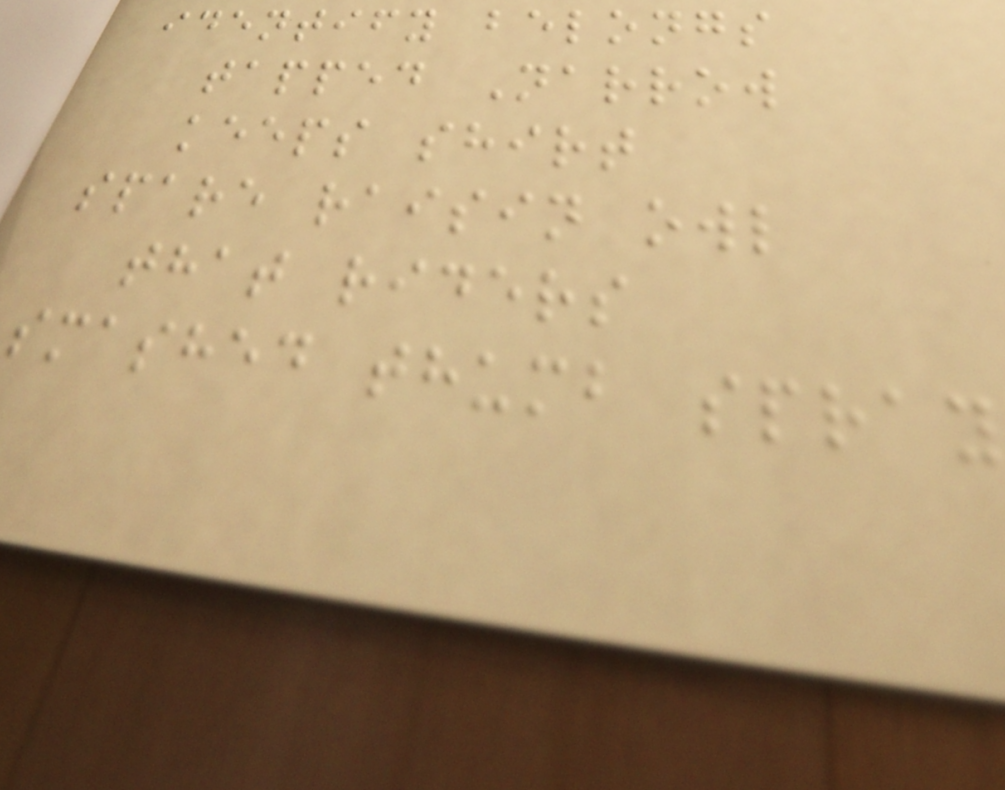identify belongs
tapped Narrow
keeps shirt
spare raisin owl
that riders
smashed thumb spray
